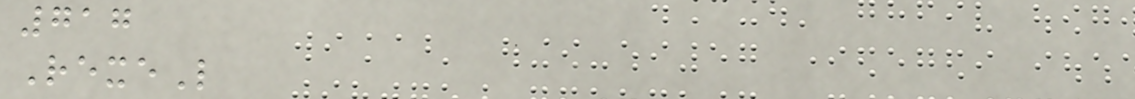717
RexeL
